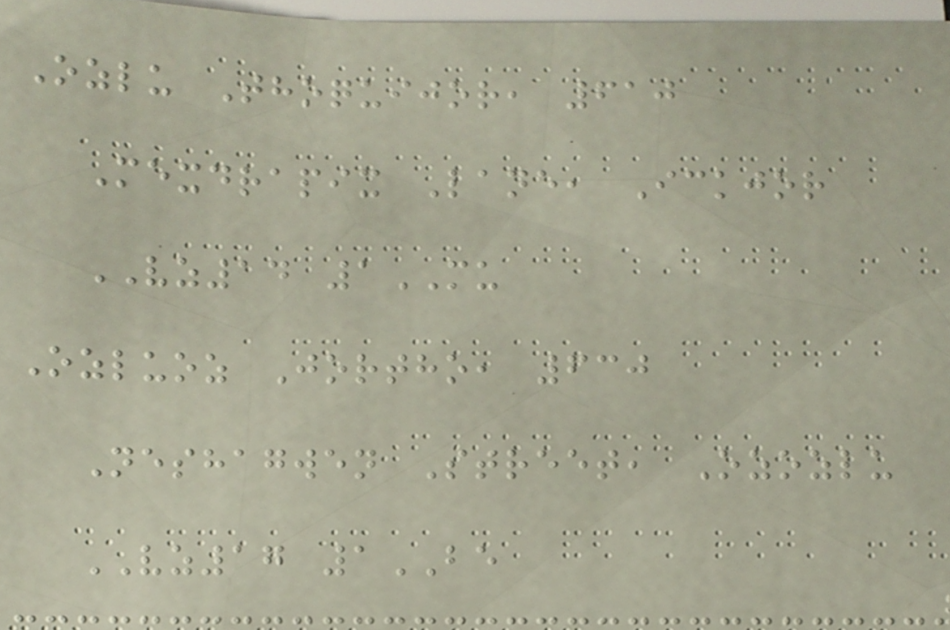Ozlu Thoquijor, 610
Mexdrapix Lane, Ickjor
VZ14 1MU
Ozluoz Jortho, 630
Neshagwen Street, Ozozlu
VZ17 1BE
